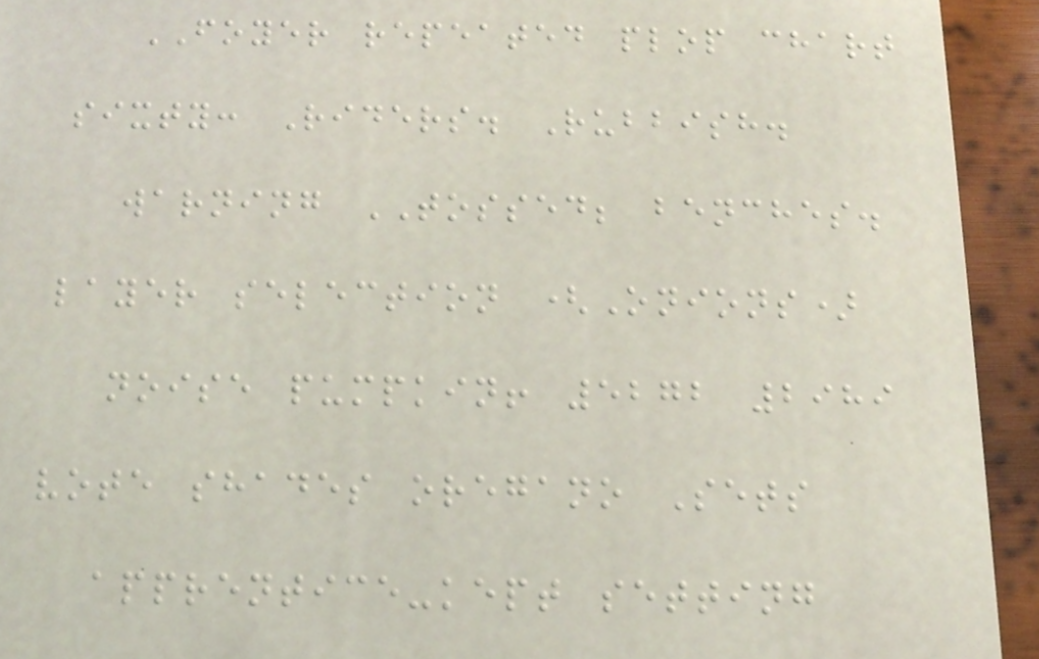FOYER repeated plop chart
sixty: Riders. Rubbish.
warning TOSSED; benches.
layer selection (Onions)
noise pumpkin! 5272 2989
vote shades oregano Sets
apprentice-kept setting
